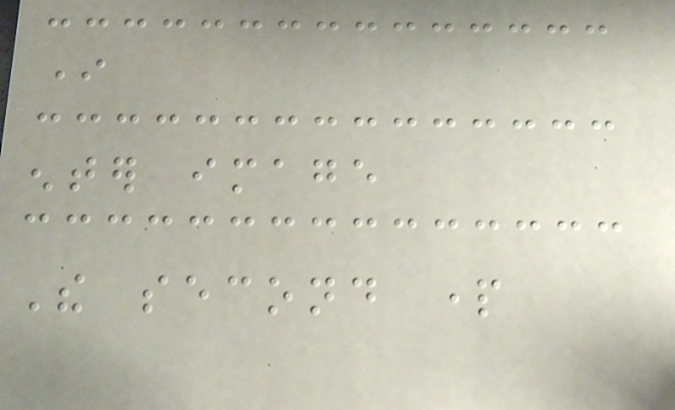In
enter image
The second part
